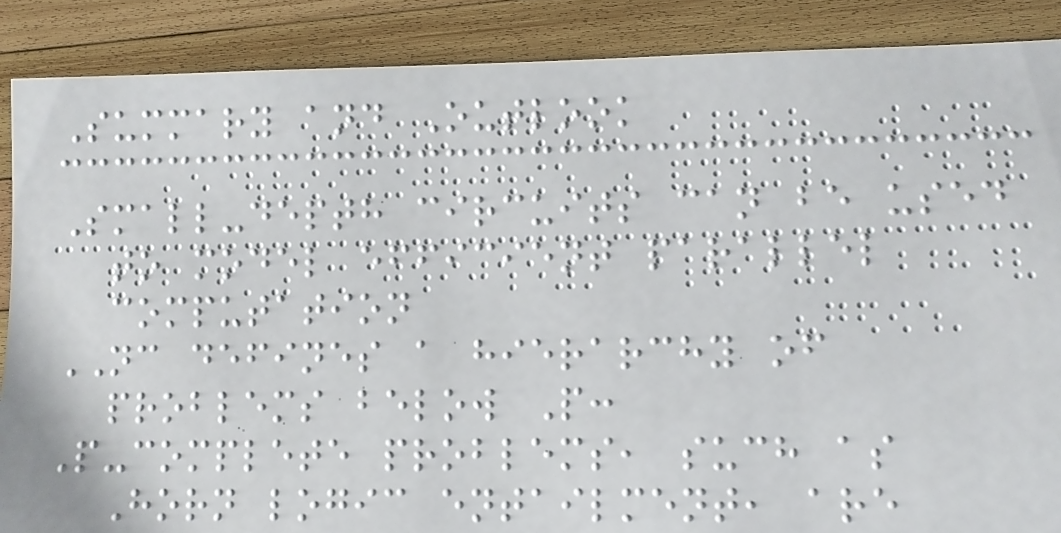Summary and Outlook
Small-depth circuits can be used
to model efficient parallel
computation
NC defines a hierarchy of
problems below P:
P-complete problems, such as
Horn logic entailment, are
